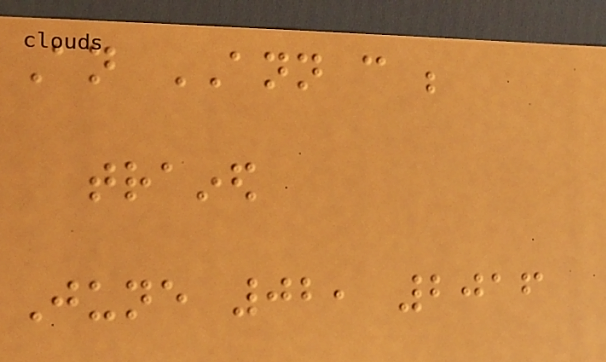An ANN can be
trained
June 02, 2016
